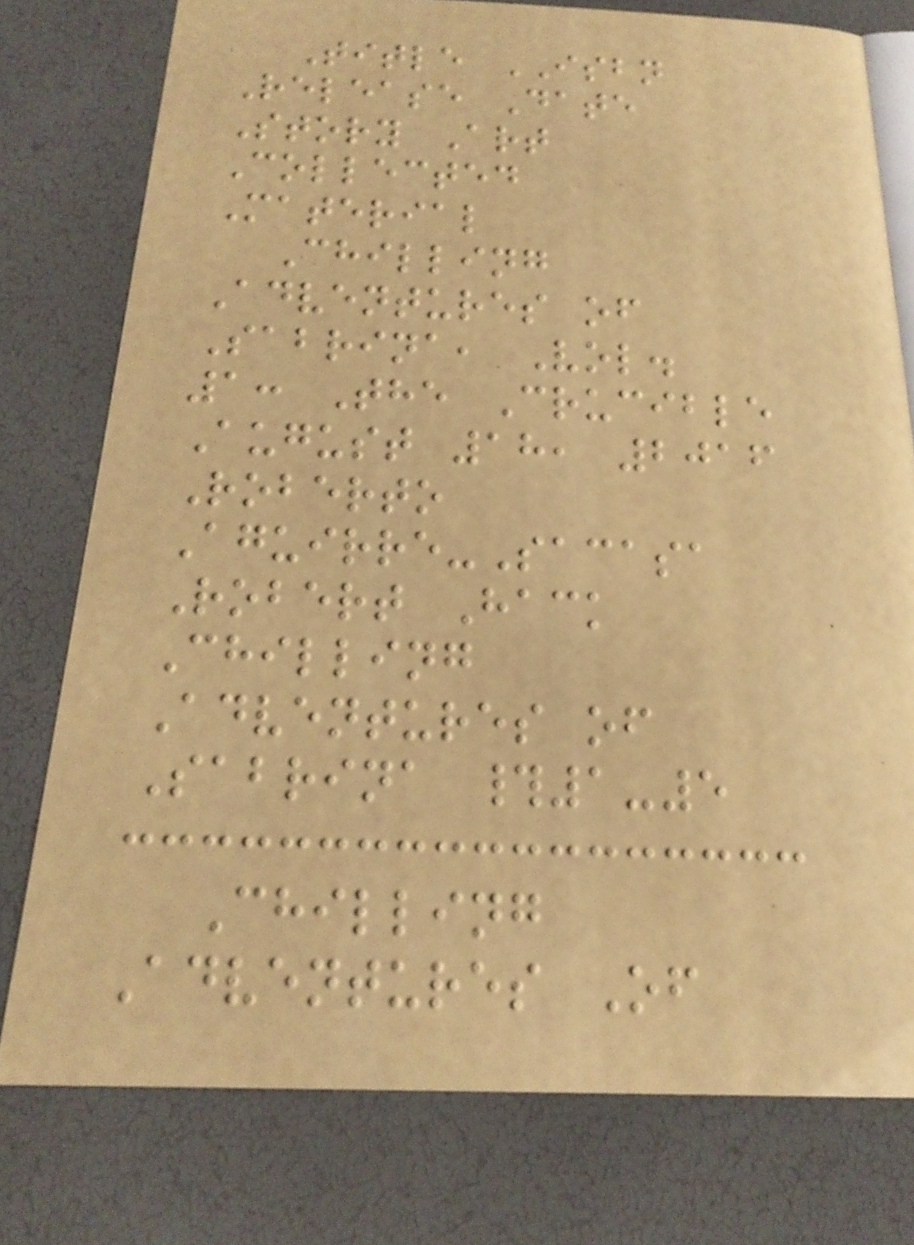Title ISBN
Release Date
Story Art
Collected
Material
Chilling
Adventures of
Sabrina, Vol.
1: The Crucible
August 18, 2016
Roberto
Aguirre-Sacasa
Robert Hack
Chilling
Adventures of
Sabrina #1-5
Chilling
Adventures Of
